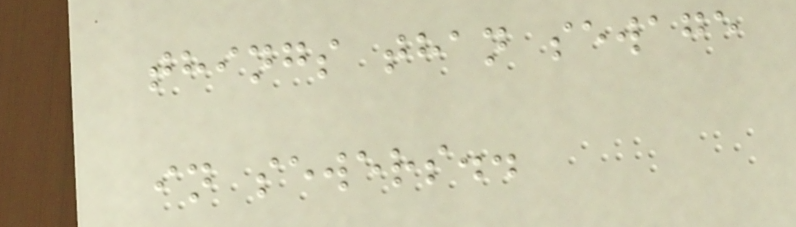things than sewage
in sewers..
